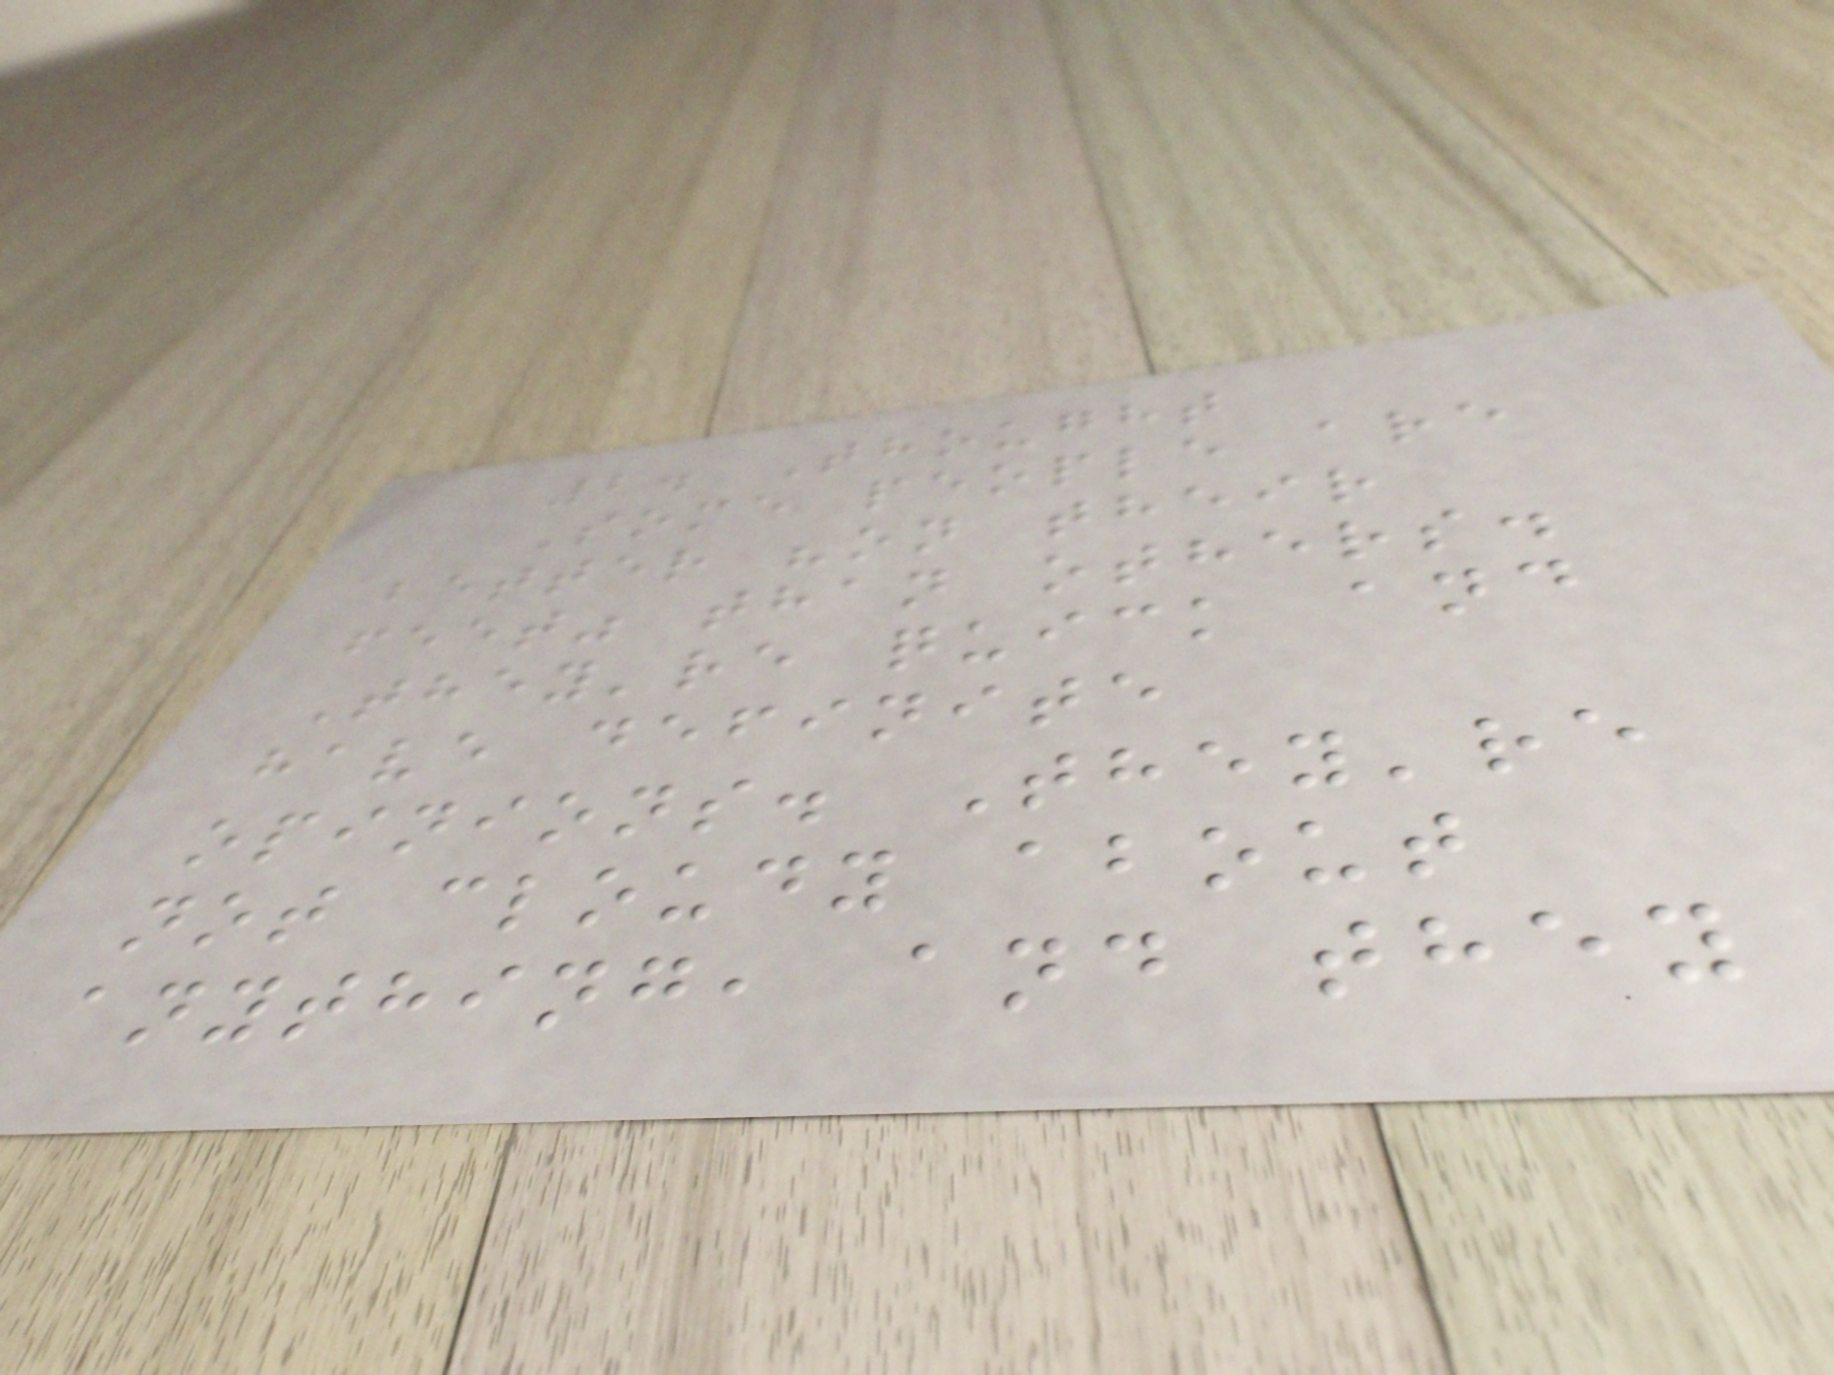2. Thought
Some people are
better "on their
feet" than others.
They're quick and
have definite
opinions. They're
not cloudy about
anything, and they
